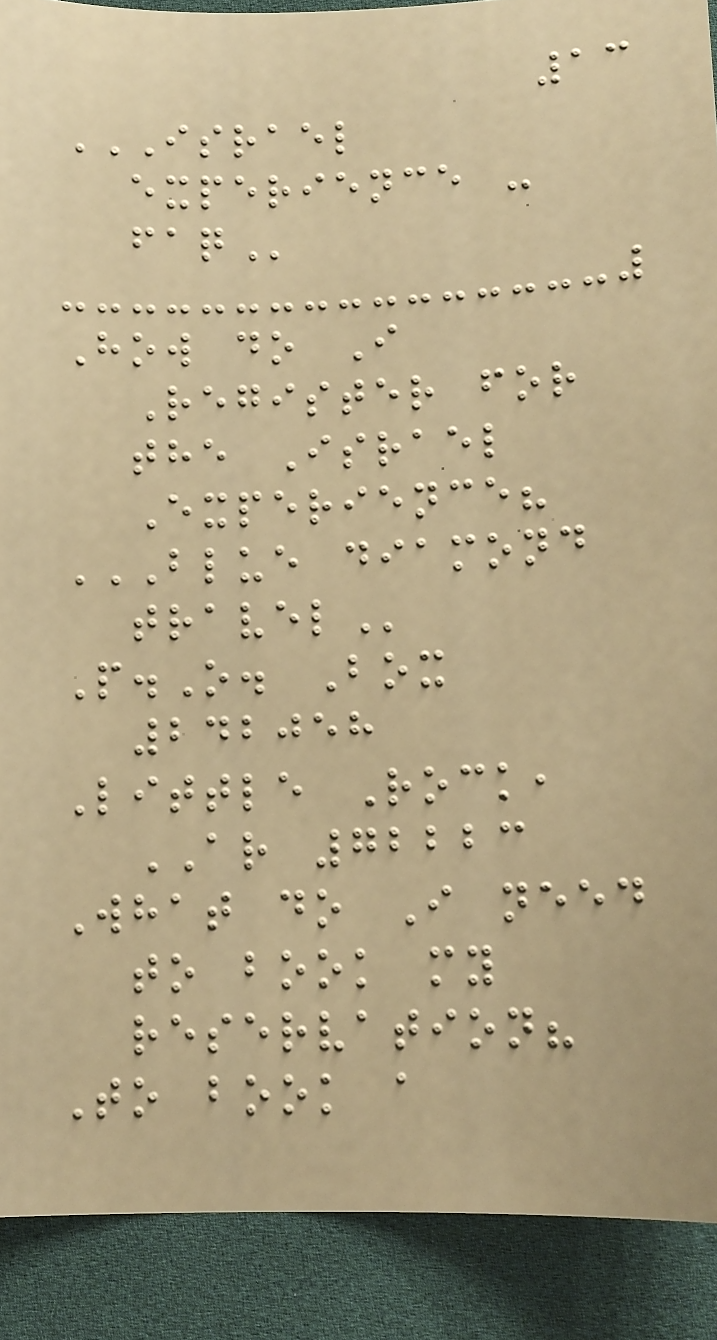13
ISRAEL
EXPERIENCE -
FAQ
How do I
Register for
the Israel
Experience?
BLUE DIAMOND
TRAVEL
P.O. Box
242058
Little Rock,
AR 72223
What do I need
to book my
reservation?
To book a
